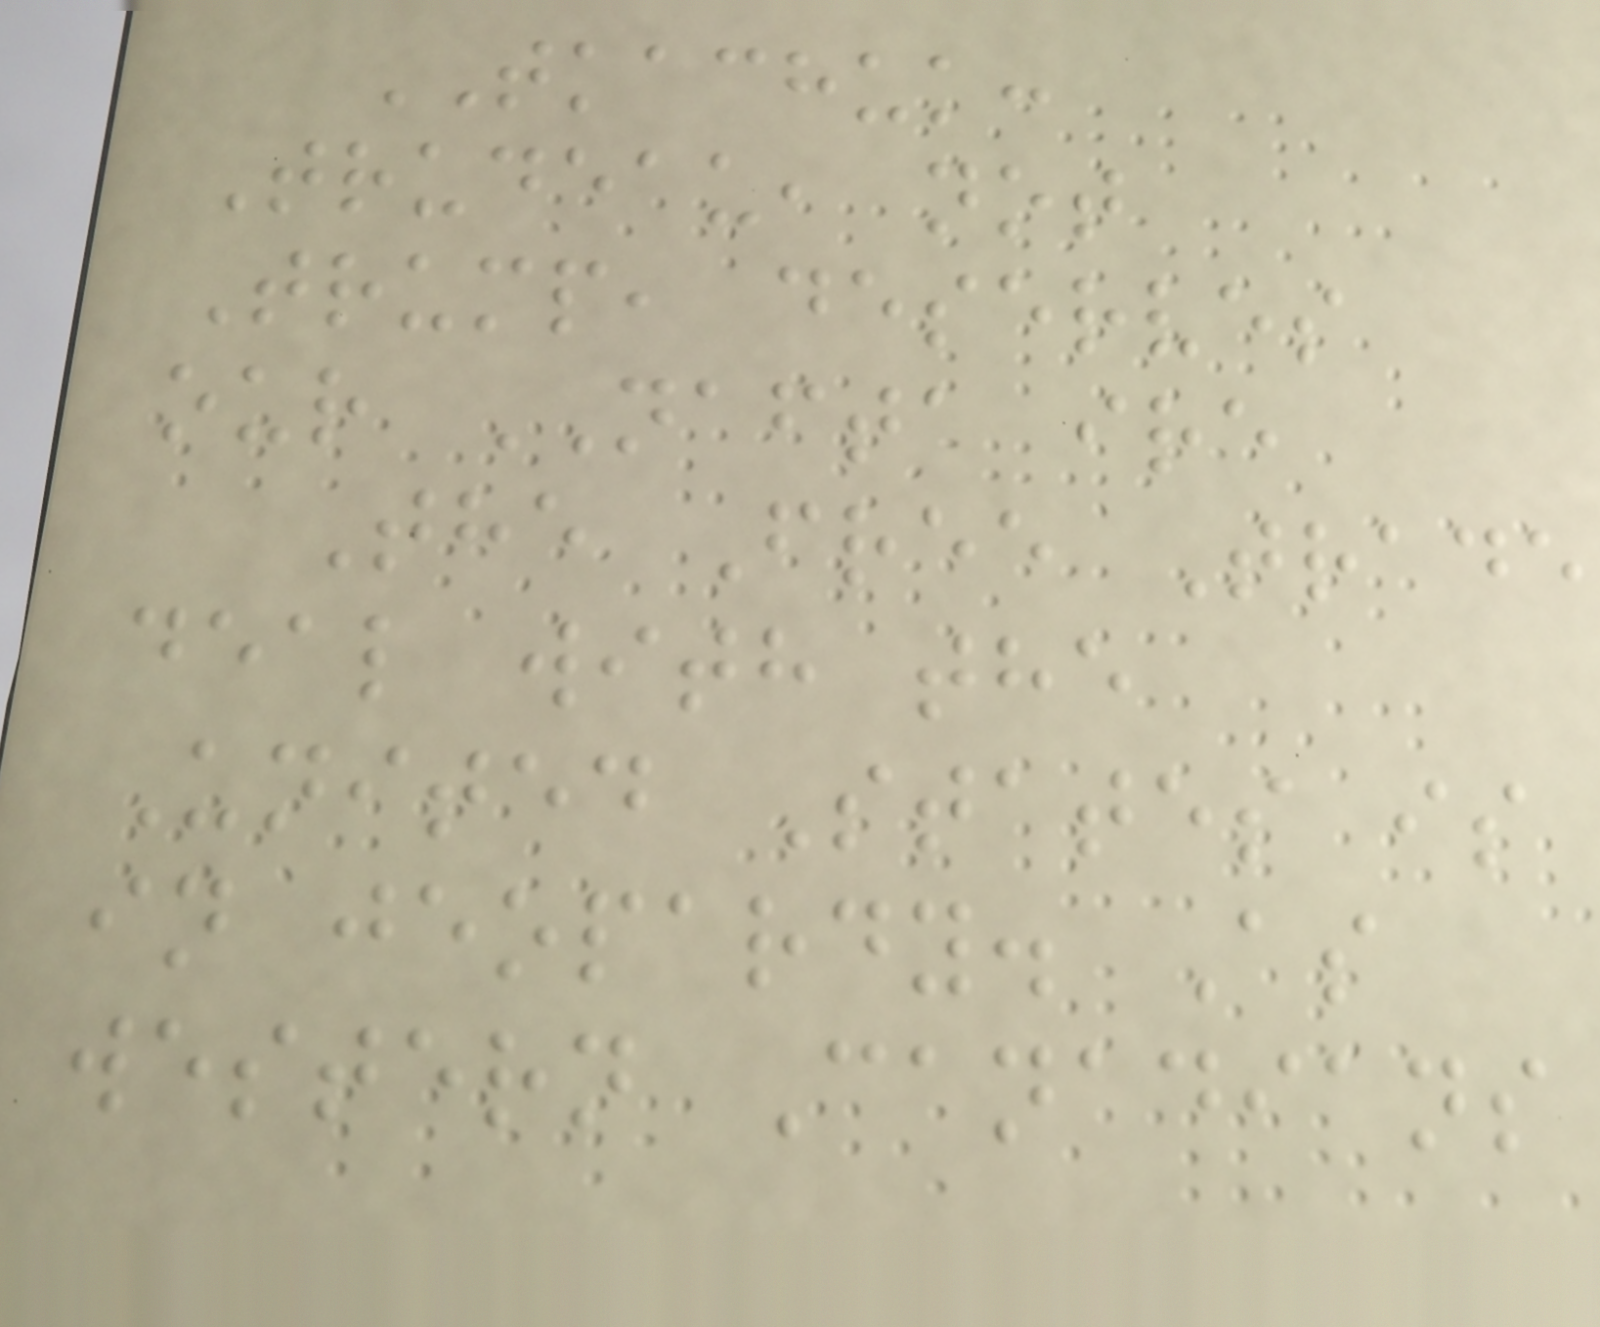TKACHUK:
Trudeau, not
Trump, deserves
our NAFTA ire
The Free Trade
deal with the
United States is
in jeopardy. As
western Canadians
